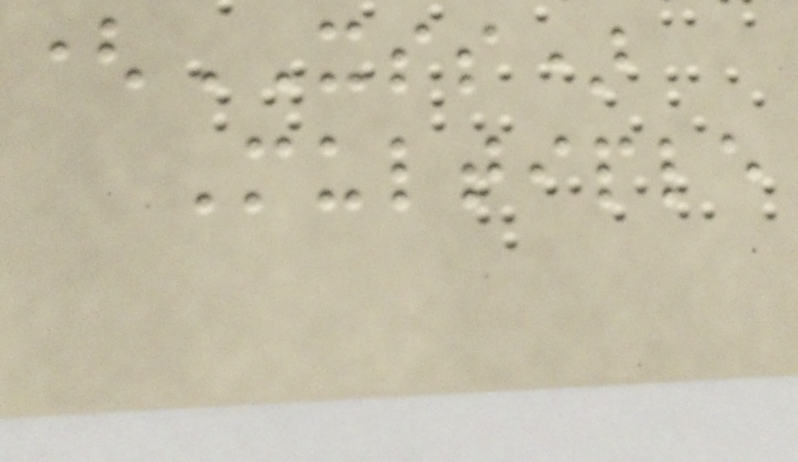(XSS)
Multiple
